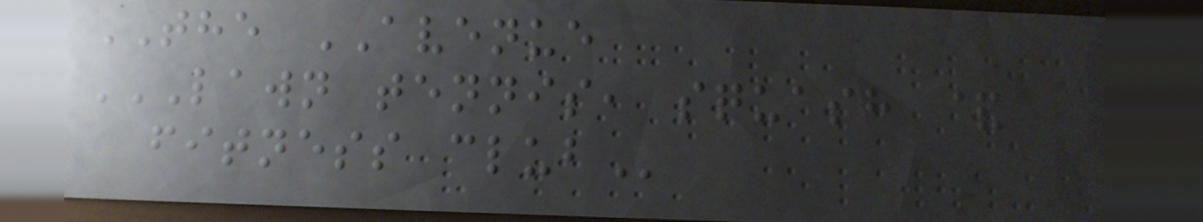THE AVENUE
LAWN TENNIS, SQUASH &
FITNESS CLUB
